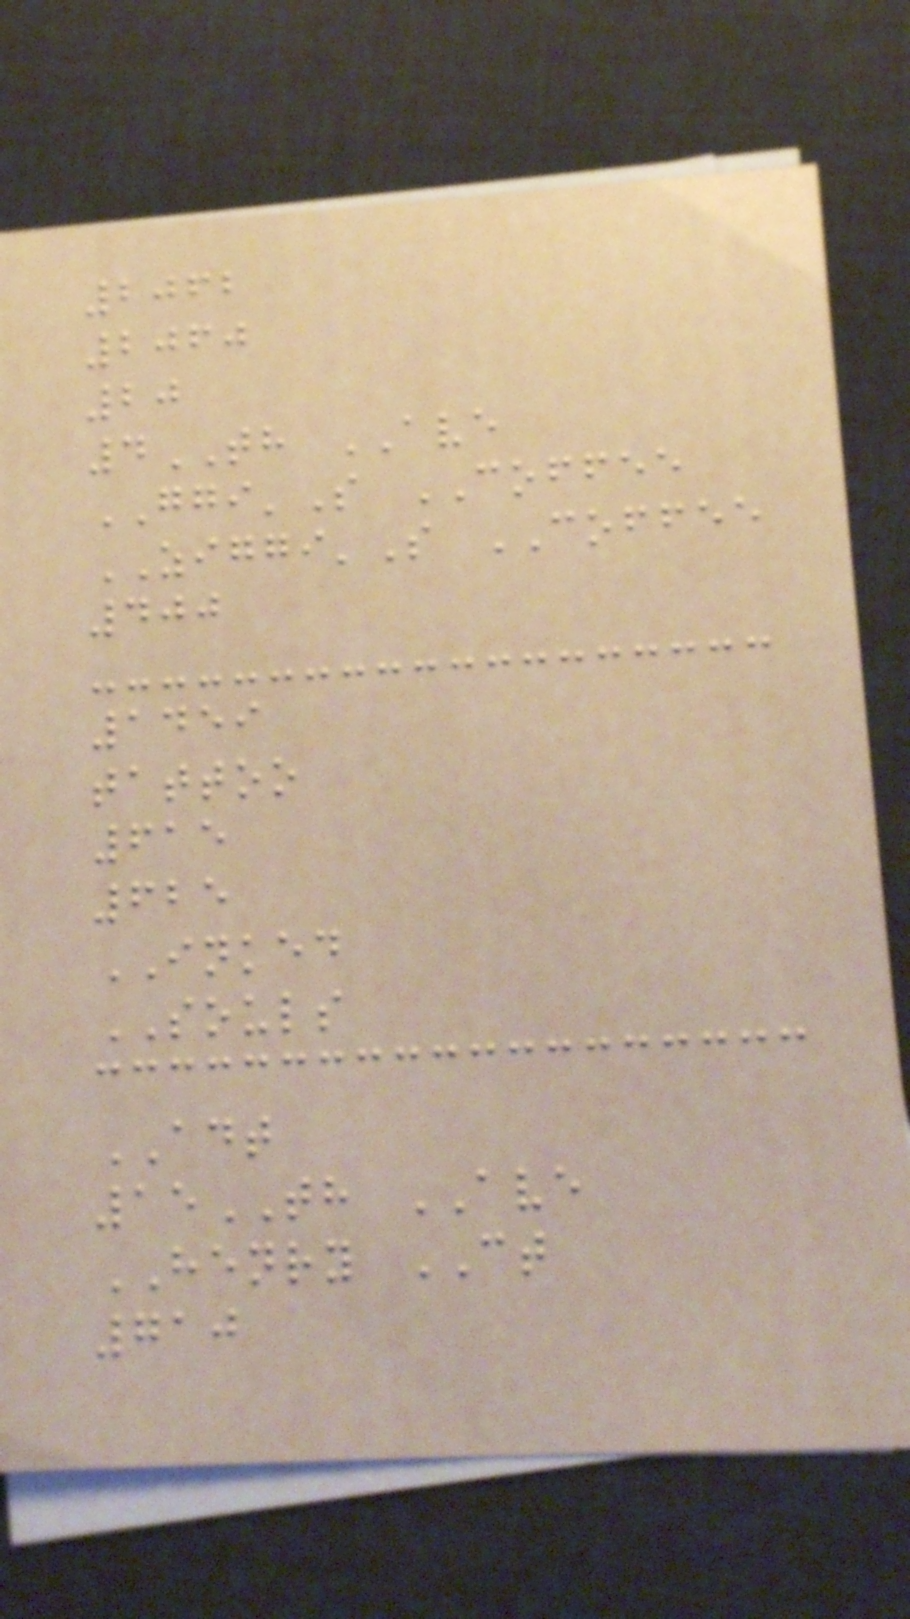2062
2060
20
4TH AVE
GGI'S COFFEE
ZIGGI'S COFFEE
400
1459
tattoo
615
625
INKED
SOULS
ADT
15TH AVE
HENRY CT
710
